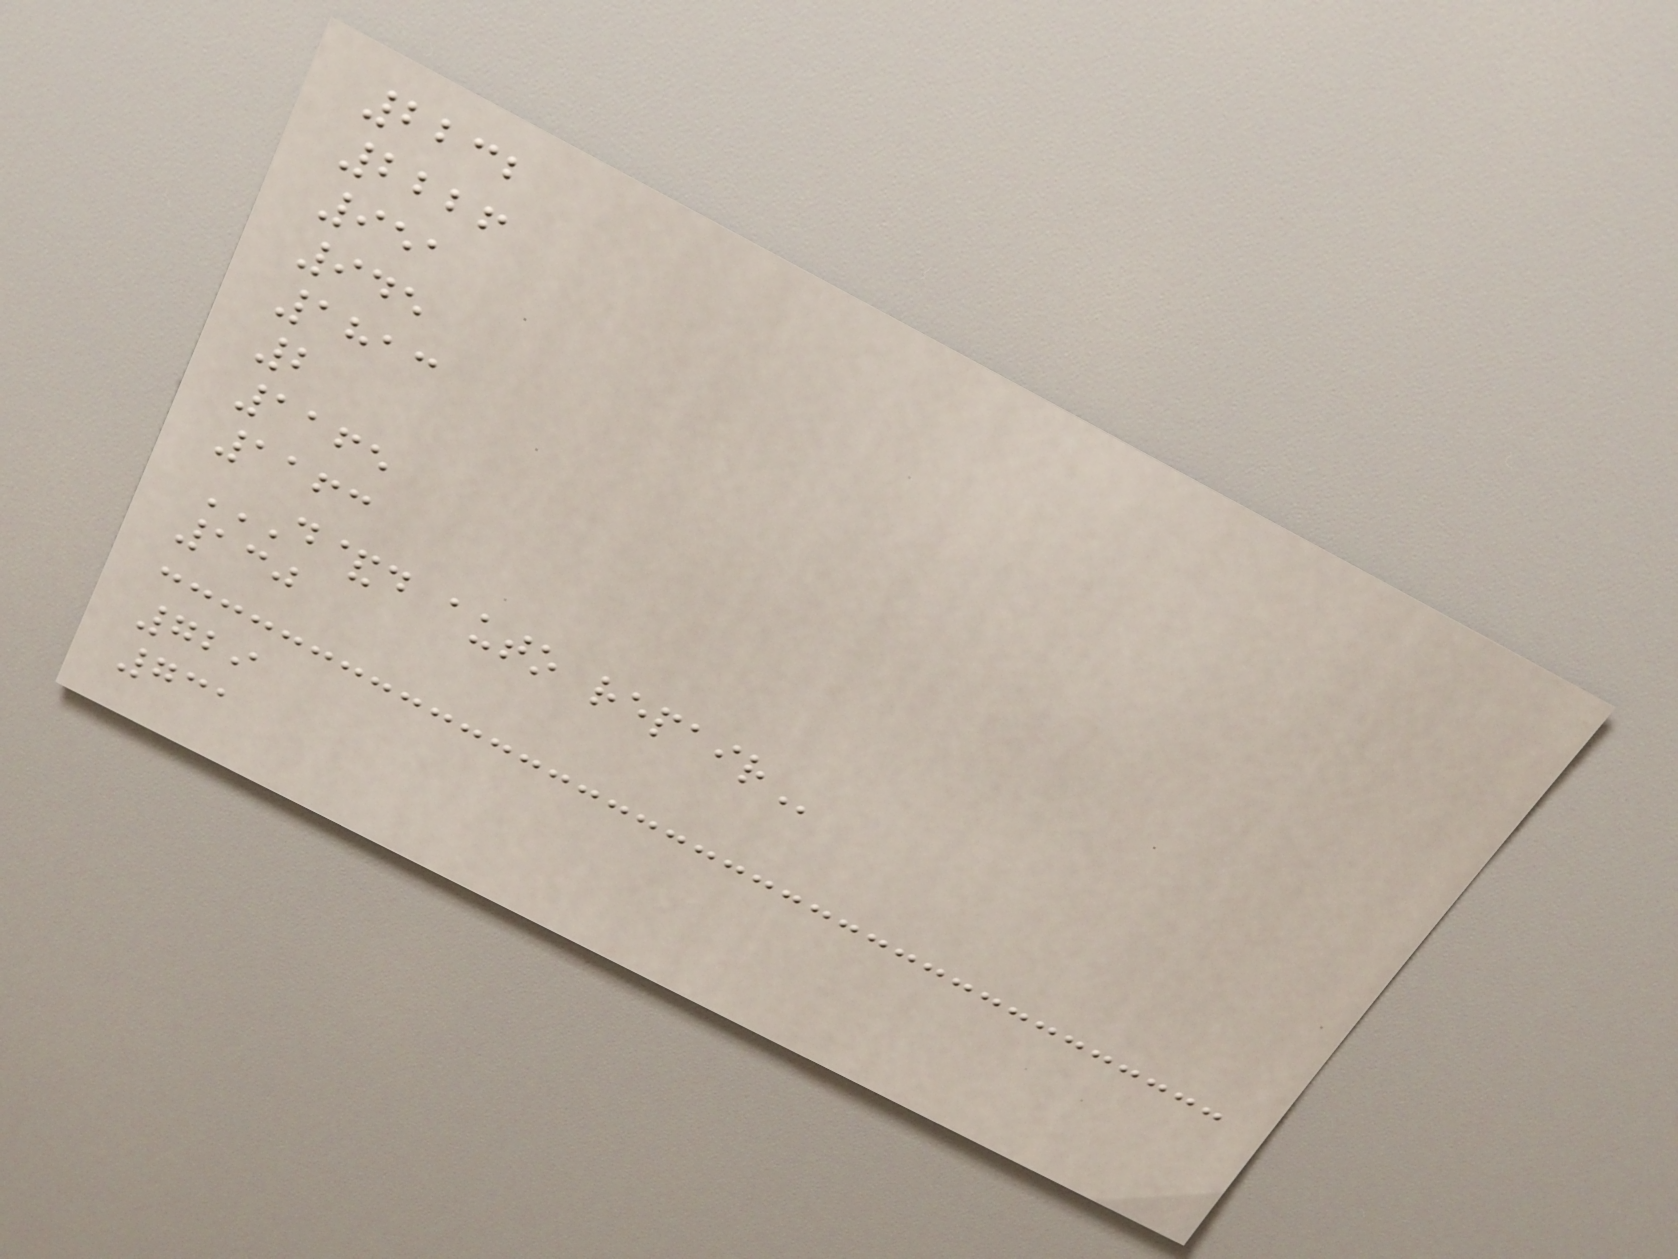2232
2226
951
945
1813
2
1165
1163
D&D AUTO REPAIR
130
729
731
